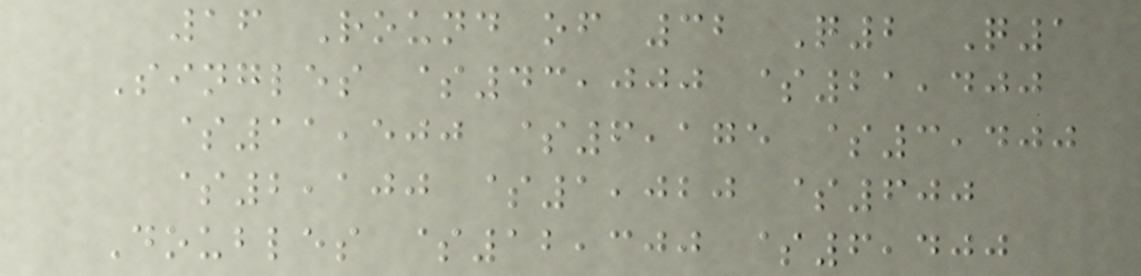16 Round of 32 Q2 Q1
Singles $43,000 $21,400
$11,500 $6,175 $3,400
$2,100 $1,020 $600
Doubles $12,300 $6,400
